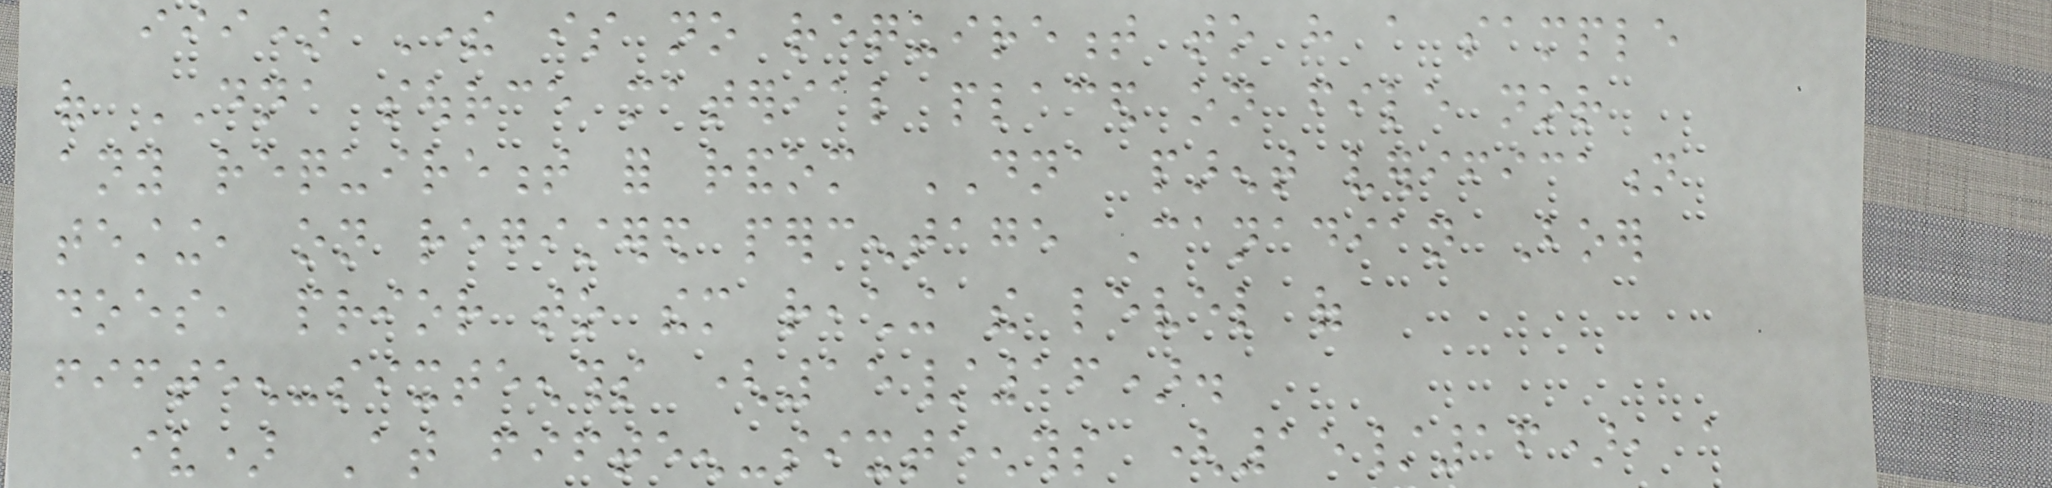iii) There is no requirement to have a sample
of DNA source material placed on file nor
any requirement for random DNA parent verification
testing, on registered percentage Canadian Boer
does, prior to them reaching the level of
fifteen-sixteenths (15/16).
iv) At fifteen-sixteenths (15/16), a
